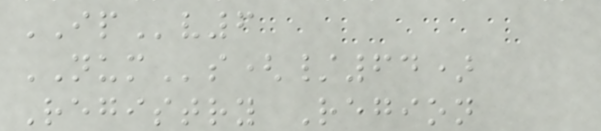IPv6
NUMs(/64)
Registry Region
